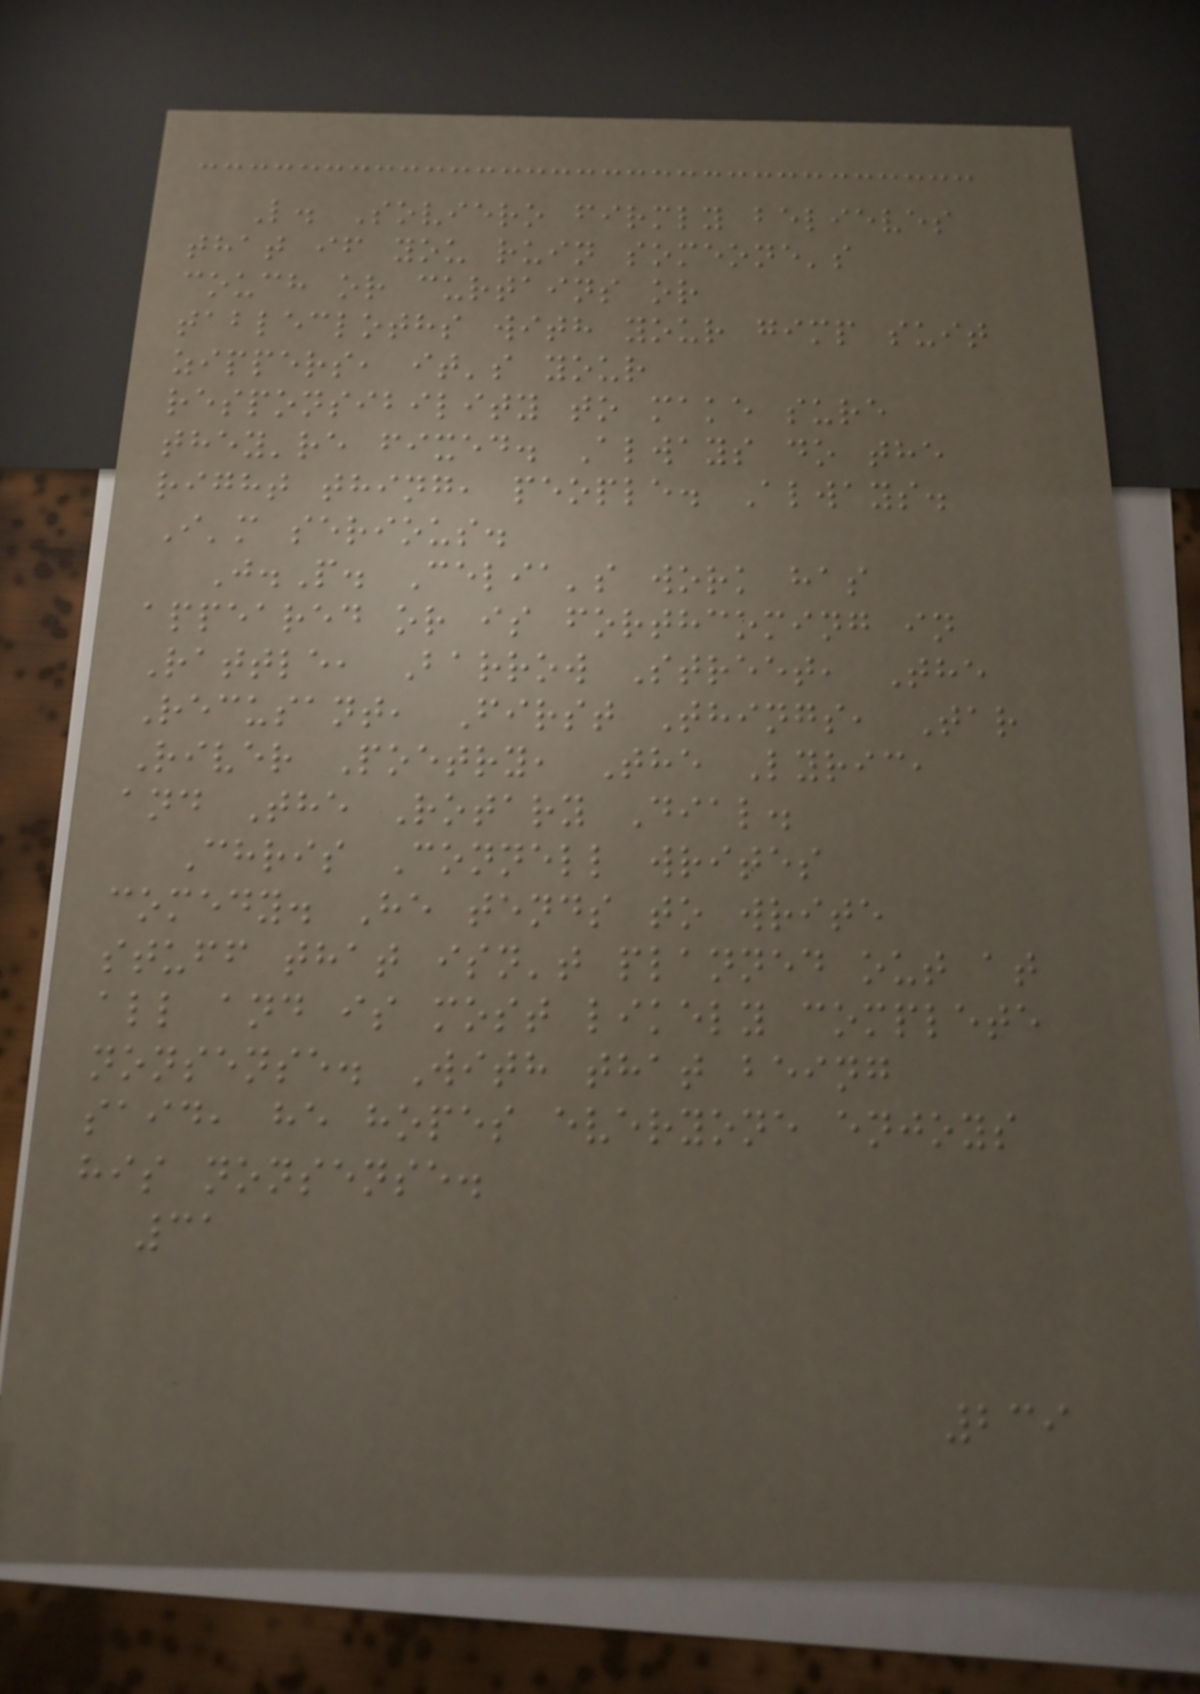L. Soviero firmly believes
that if you ruin someone's
couch or curtains or
tablecloths with your gimp suit
zippers, it's your
responsibility to make sure
they're fixed. Always do the
right thing, people. Always.
I'm serious.
J.P. Celia's work has
appeared or is forthcoming in
Rattle, Barrow Street, The
Recusant, First Things, Tar
River Poetry, The Lyric,
and The Rotary Dial.
Chris Connell writes
comedy. He tends to write
stuff that isn't planned out at
all and is most likely complete
nonsense. With that being
said, he hopes everyone enjoys
his nonsense.
31
239
